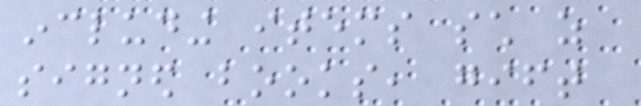including items such as
signed books, gift
